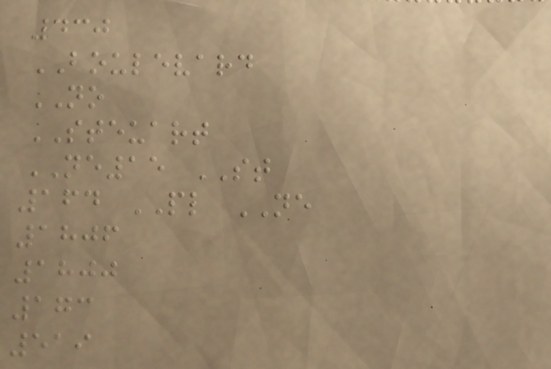430
BOULEVARD
NO
STEUART
NE15 ST
164 PL NE
1806
1800
173
519
